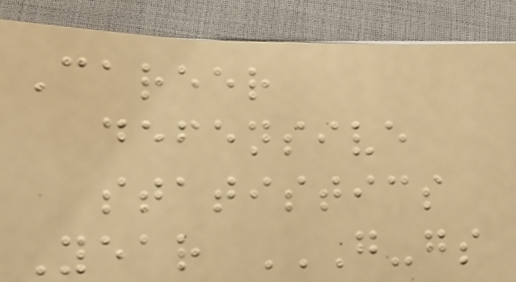Career
defensive
statistics
Year G-GS
